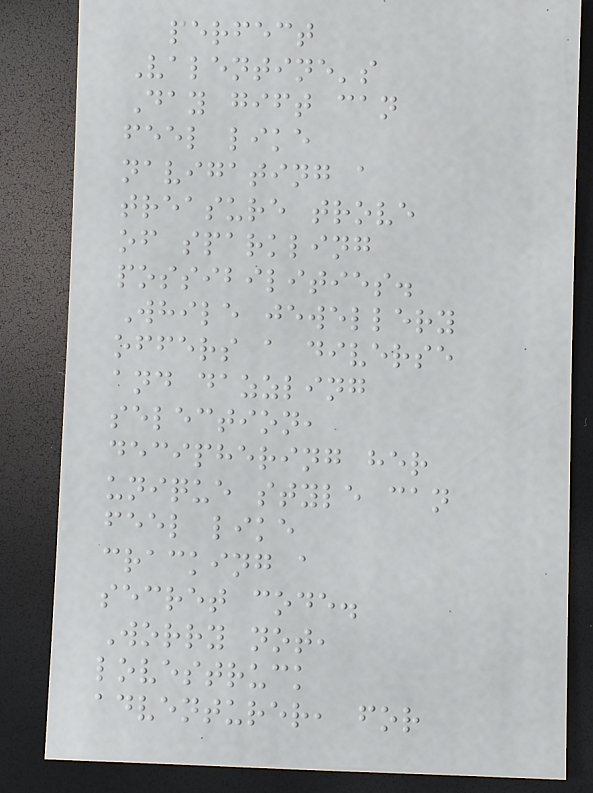perfect
Valentine's
Day gift can
feel like
navigating a
treasure trove
of sparkling
possibilities.
While jewellery
offers a diverse
and dazzling
selection,
deciphering her
unique style can
feel like
cracking a
secret code.
Worry not,
lovestruck
adventurer, for
